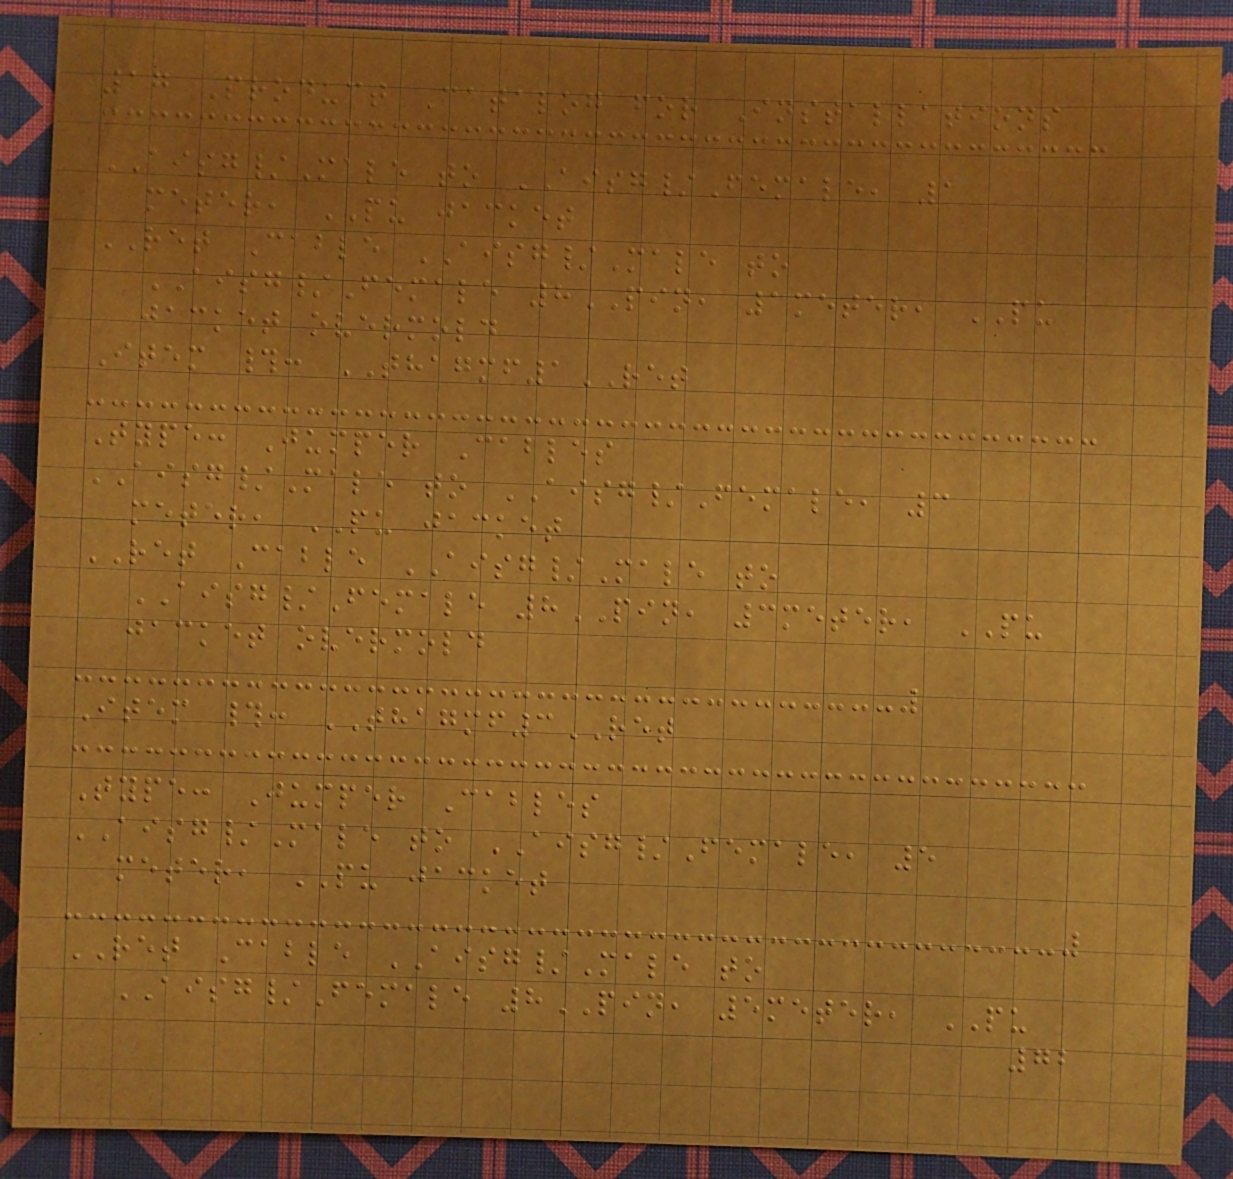17 Product Catalog for Installations
AISG/Male to AISG/Female, 1
meter, PU jacket
RET Cable AISG/Male to
AISG/Female 8PIN, 1meter, PU
jacket overmold
Item #: THAGMF1RET
Type: Jumper Cables
AISG/Male to AISG/Female, 3
meter, PU jacket
RET Cable AISG/Male to
AISG/Female 8PIN, 3meter, PU
jacket overmold
Item #: THAGMF3RET
Type: Jumper Cables
AISG/Male to AISG/Female, 5
meter, PU jacket
RET Cable AISG/Male to
AISG/Female 8PIN, 5meter, PU
72
